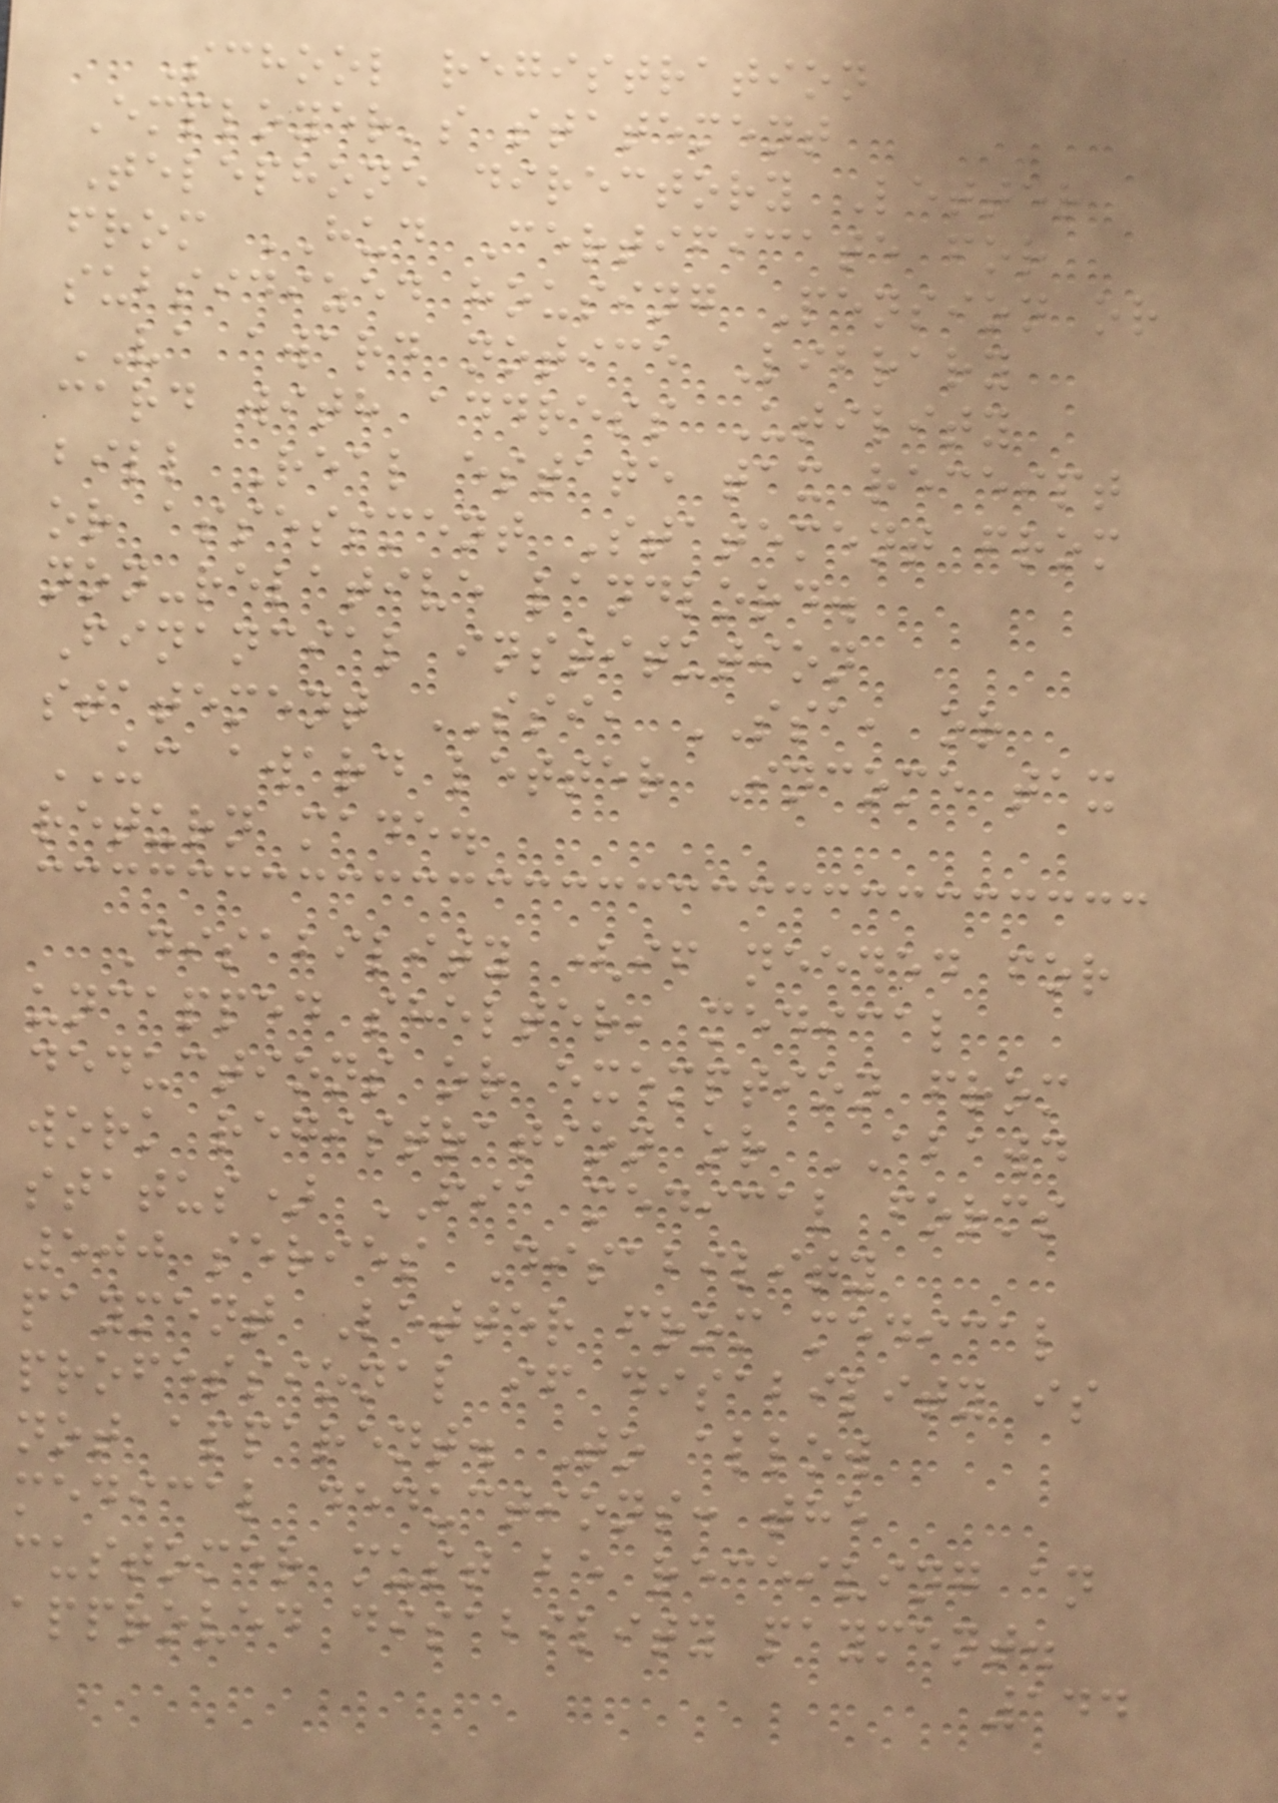School registration
Employer's statement
Telephone directory Letter
from HUD Certificate for
subsidized housing Pension or
VA award notice Library
card with address Utility
bill Real estate tax receipt
or assessment Statement from
non-relative landlord.
Financial institution
statement SSI, SSA, or
UC award letter Income tax
return made.
Disability (if needed for
uncapped shelter, medical
deductions or exemption from
work registration or ABAWD
status) FIA medical forms
500 series Disability
payment Letter from medical
professional if disability is
not apparent. To allow
medical deductions: the
customer must be receiving an
approved disability payment.
144
